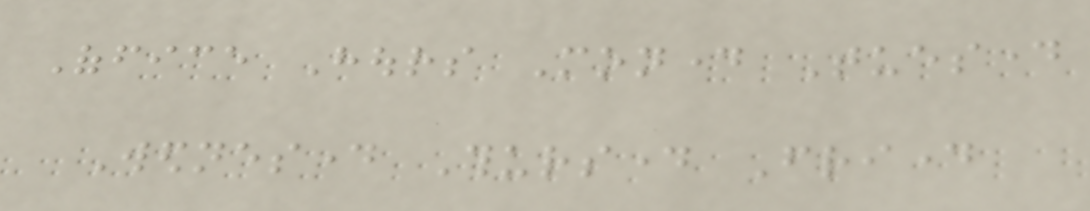Office Hours Monday Tuesday
Wednesday Thursday Friday
